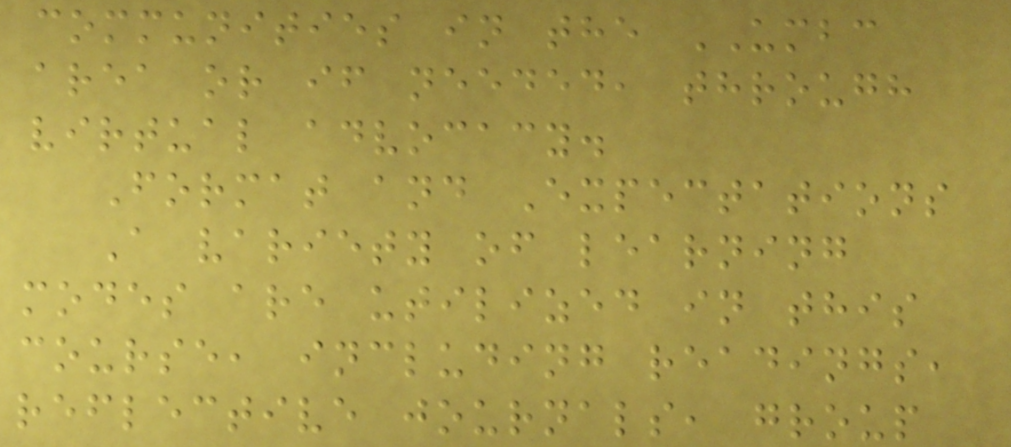communities in the UMBC
area or if needed, through
virtual advocacy.
Format and Expectations
A variety of learning
modes are utilized in this
course, including readings,
reflective journals, group
